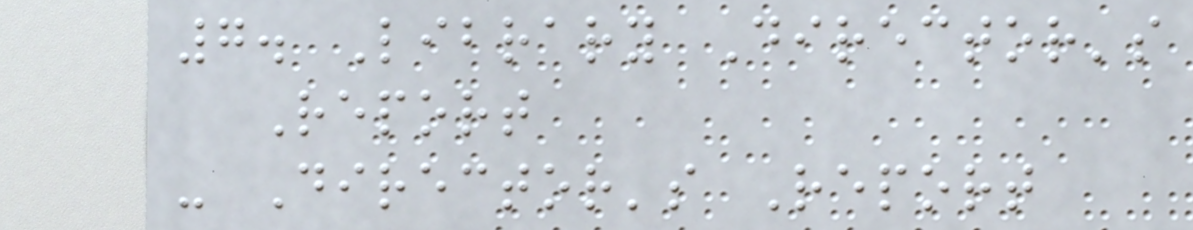7. Library Director's
Report
- Director's Report
